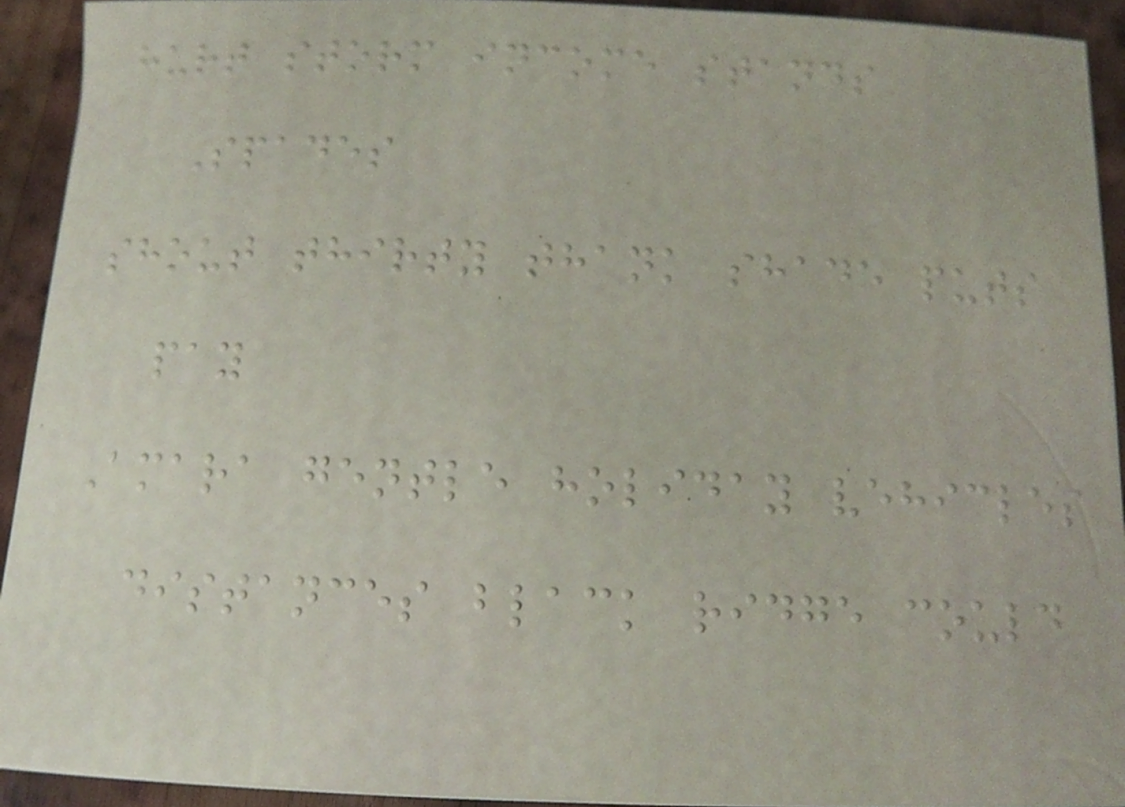hurt storm income stands
Spades
shout thirty thank shade puts
pay
Amara gentle holiday vehicles
distances black ridge could
